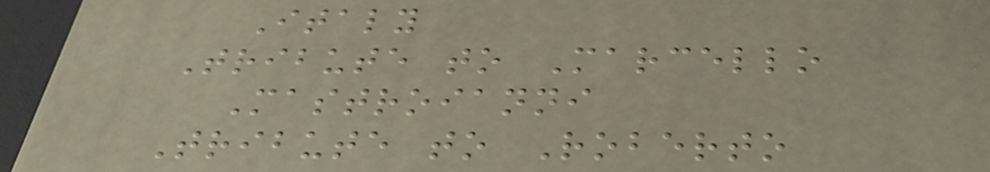Italy
Tribute to Marcello
Mastroianni
Tribute to Roberto
